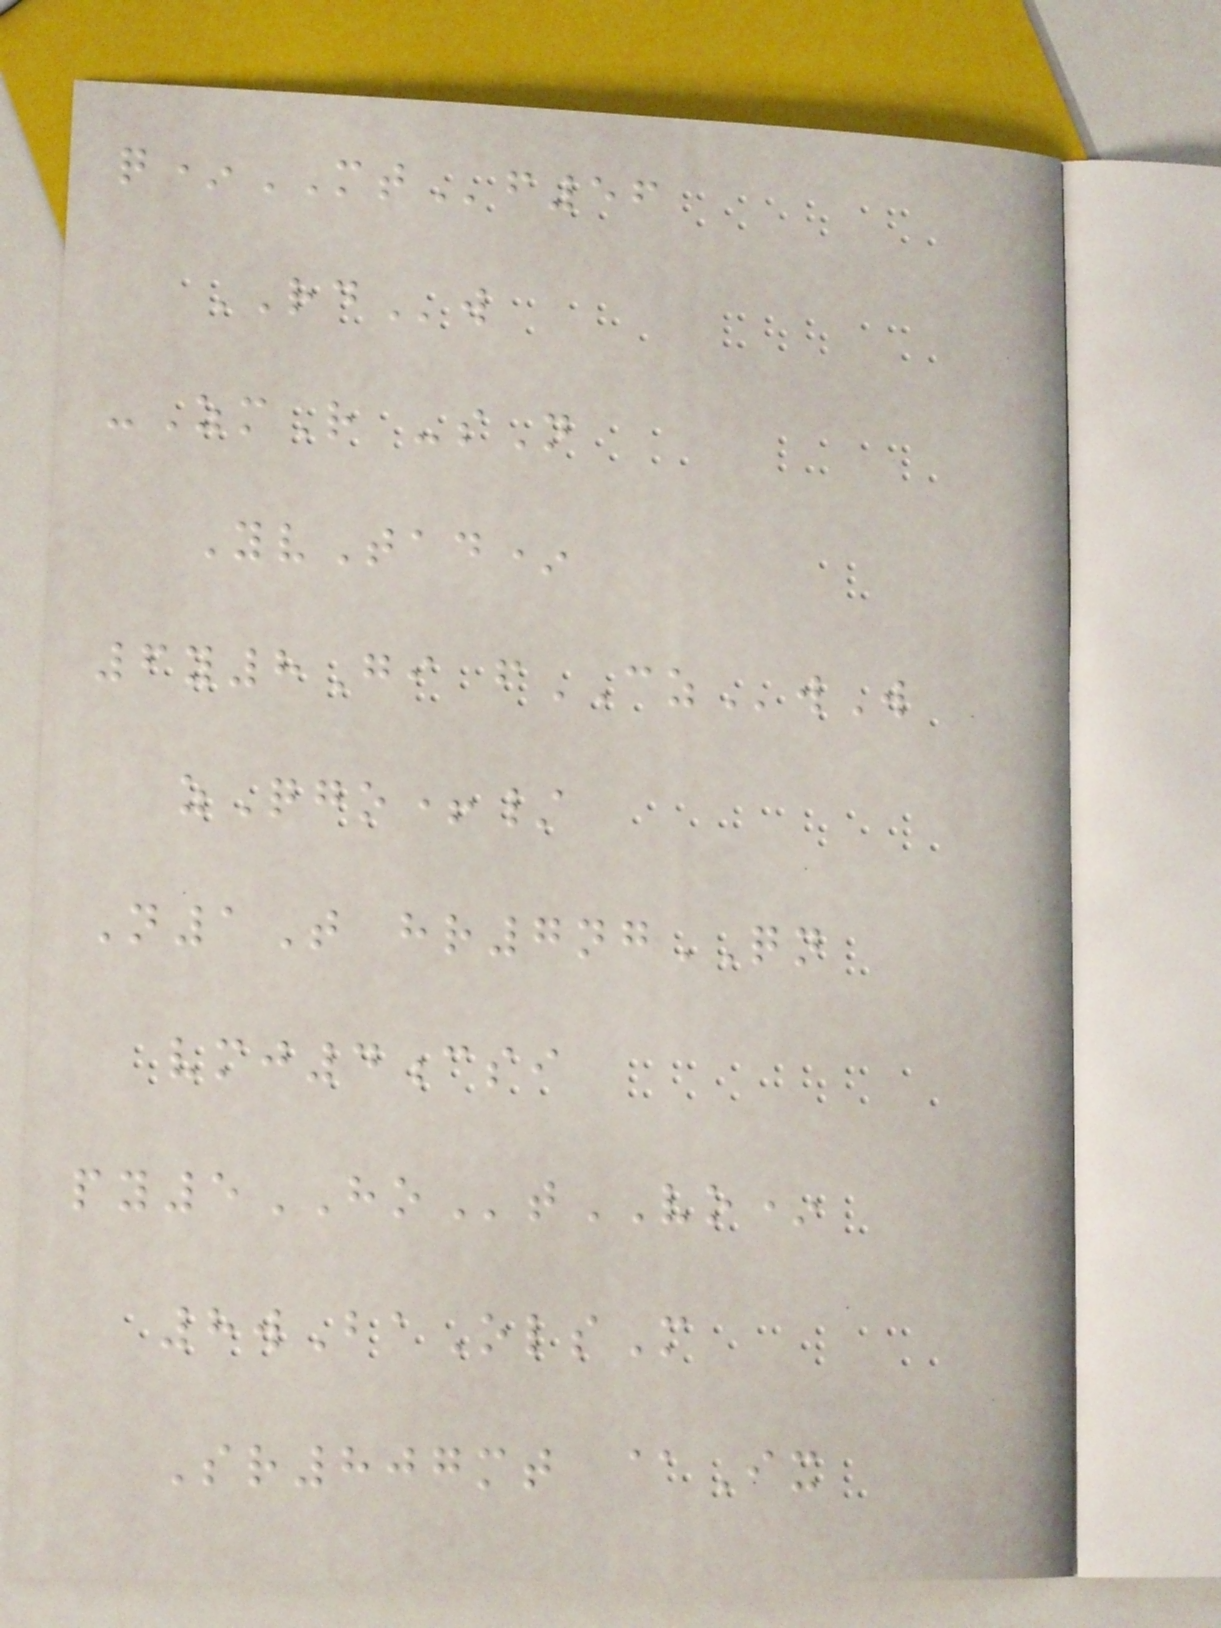q*MTf56
RDw
-ZmR -sN
YvTad*
6y8Gi fCZwW
zQgo+/
N1T hr7ngQN
vmj4csi
py5HOtVO*
8wBaOlsM
Sr807mt @Ix
